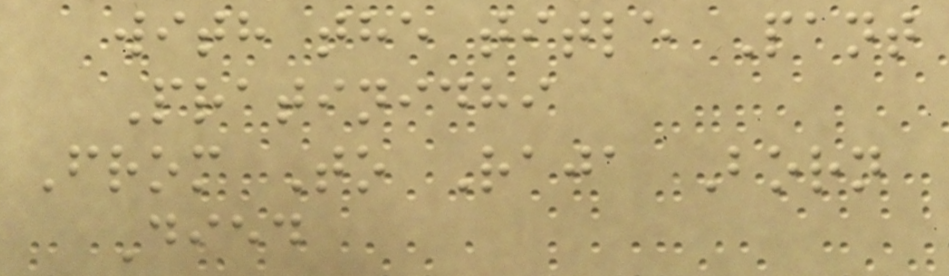with the title Pant
Pratinidhi
From To Raja Born
Died
